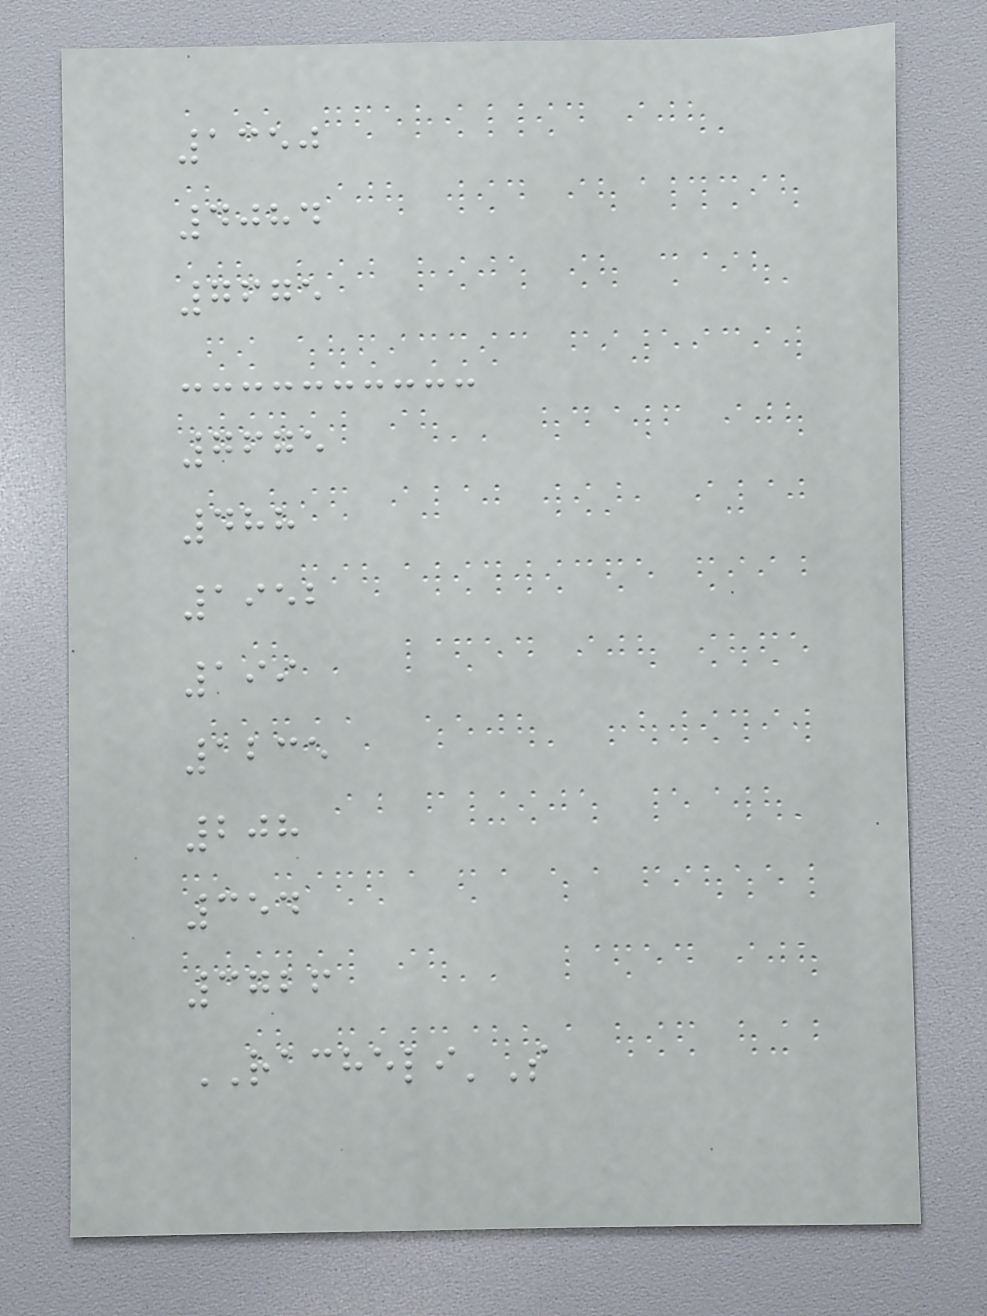1350
4084
7675
7675
488
1952
199
1235
208
354
3726
RACHELI'S
